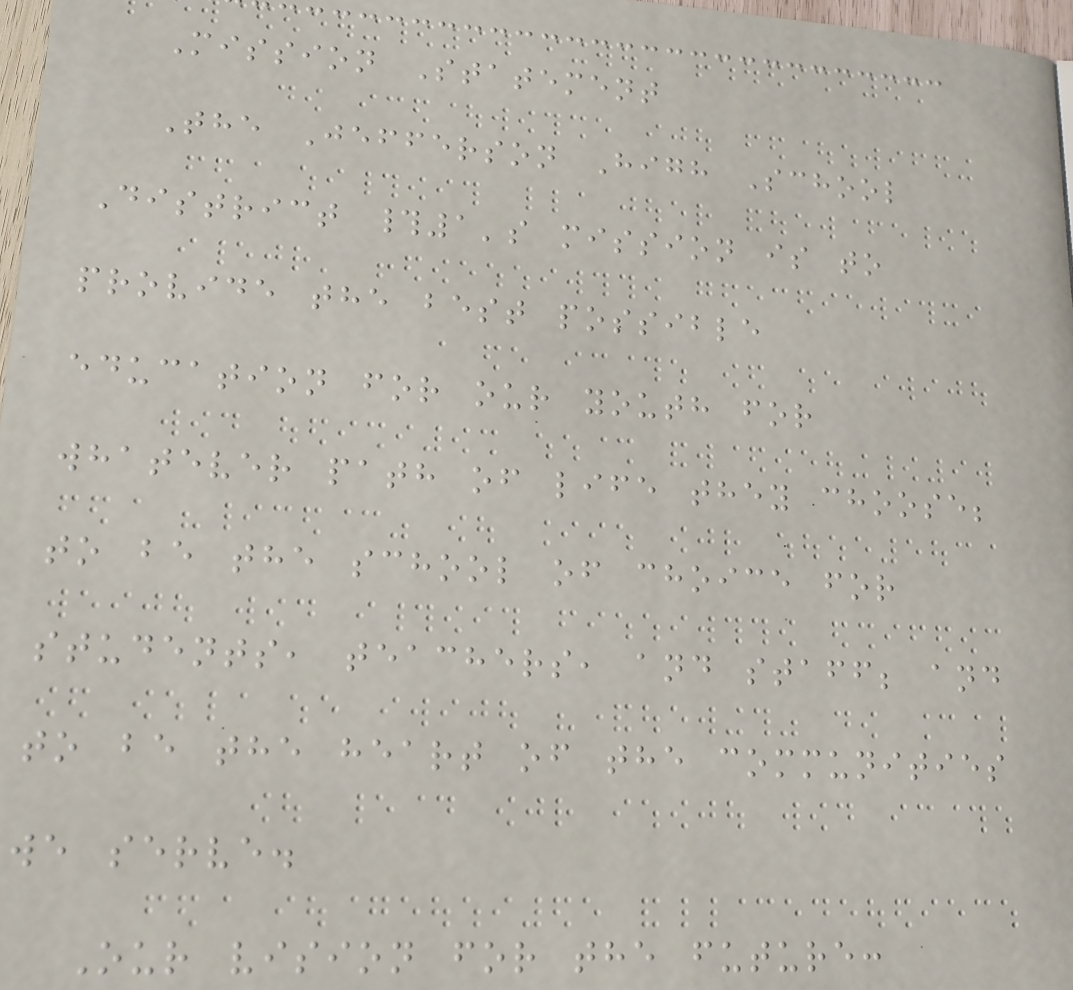Mission Statement
The Jefferson High School
District #1's mission is to
provide the best possible
education for our youth for
whatever path of life they choose;
to be the school of choice for
students, teachers, and staff; and
to be the heart of the communities
we serve.
Our vision for the future:
